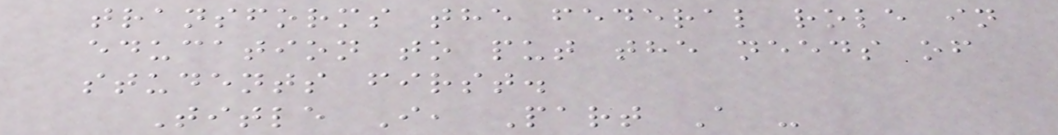transforms the federal role in
education to put the needs of
students first.
Title I, Part A -
